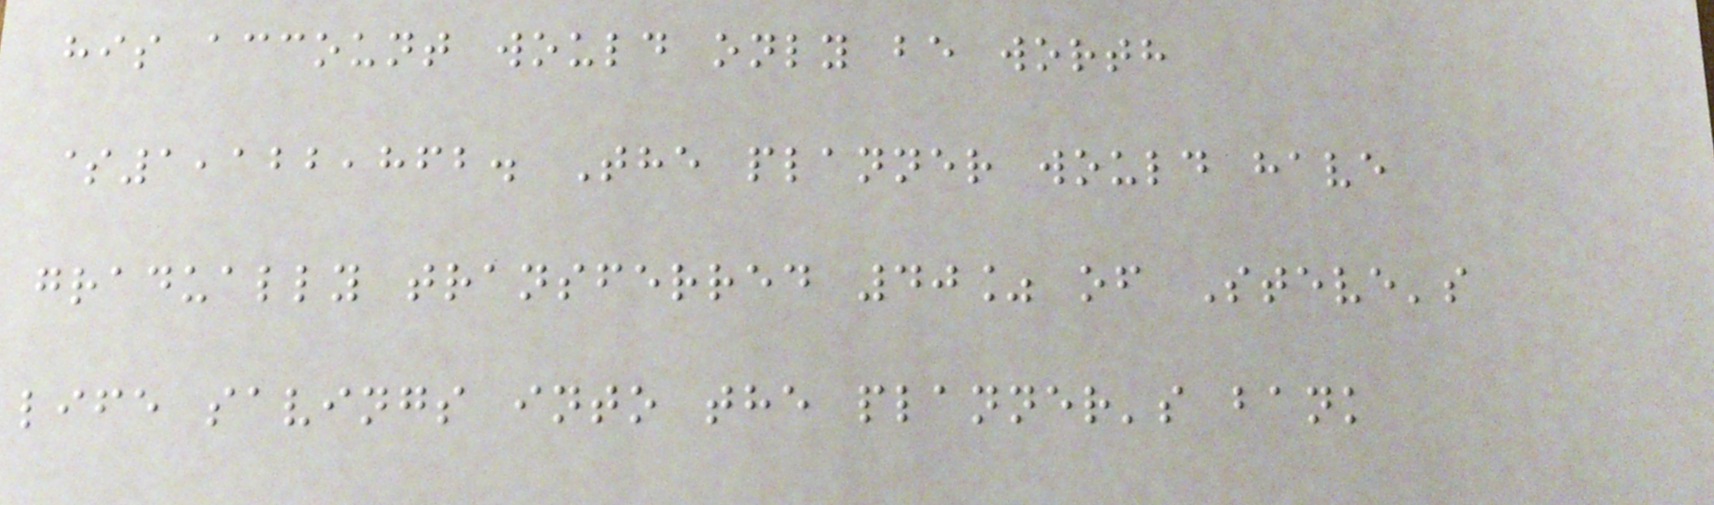his account would only be worth
$1,122,862. The planner would have
gradually transferred 40% of Steve's
life savings into the planner's bank
